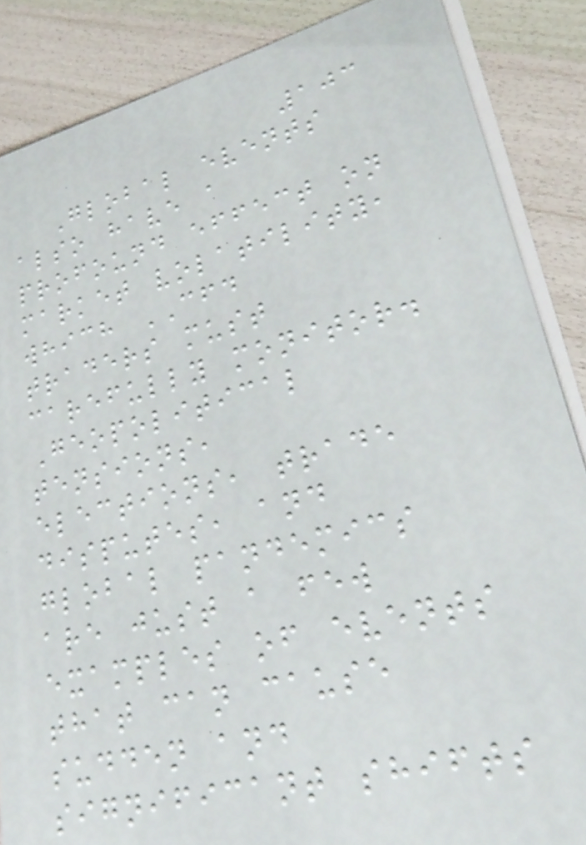103
Global events
also have a
profound effect on
market volatility,
which CFD
traders must
carefully monitor.
Geopolitical
tensions,
elections, trade
disputes, and
global pandemics
are just a few
examples of events
that can cause
sudden and
significant shifts
